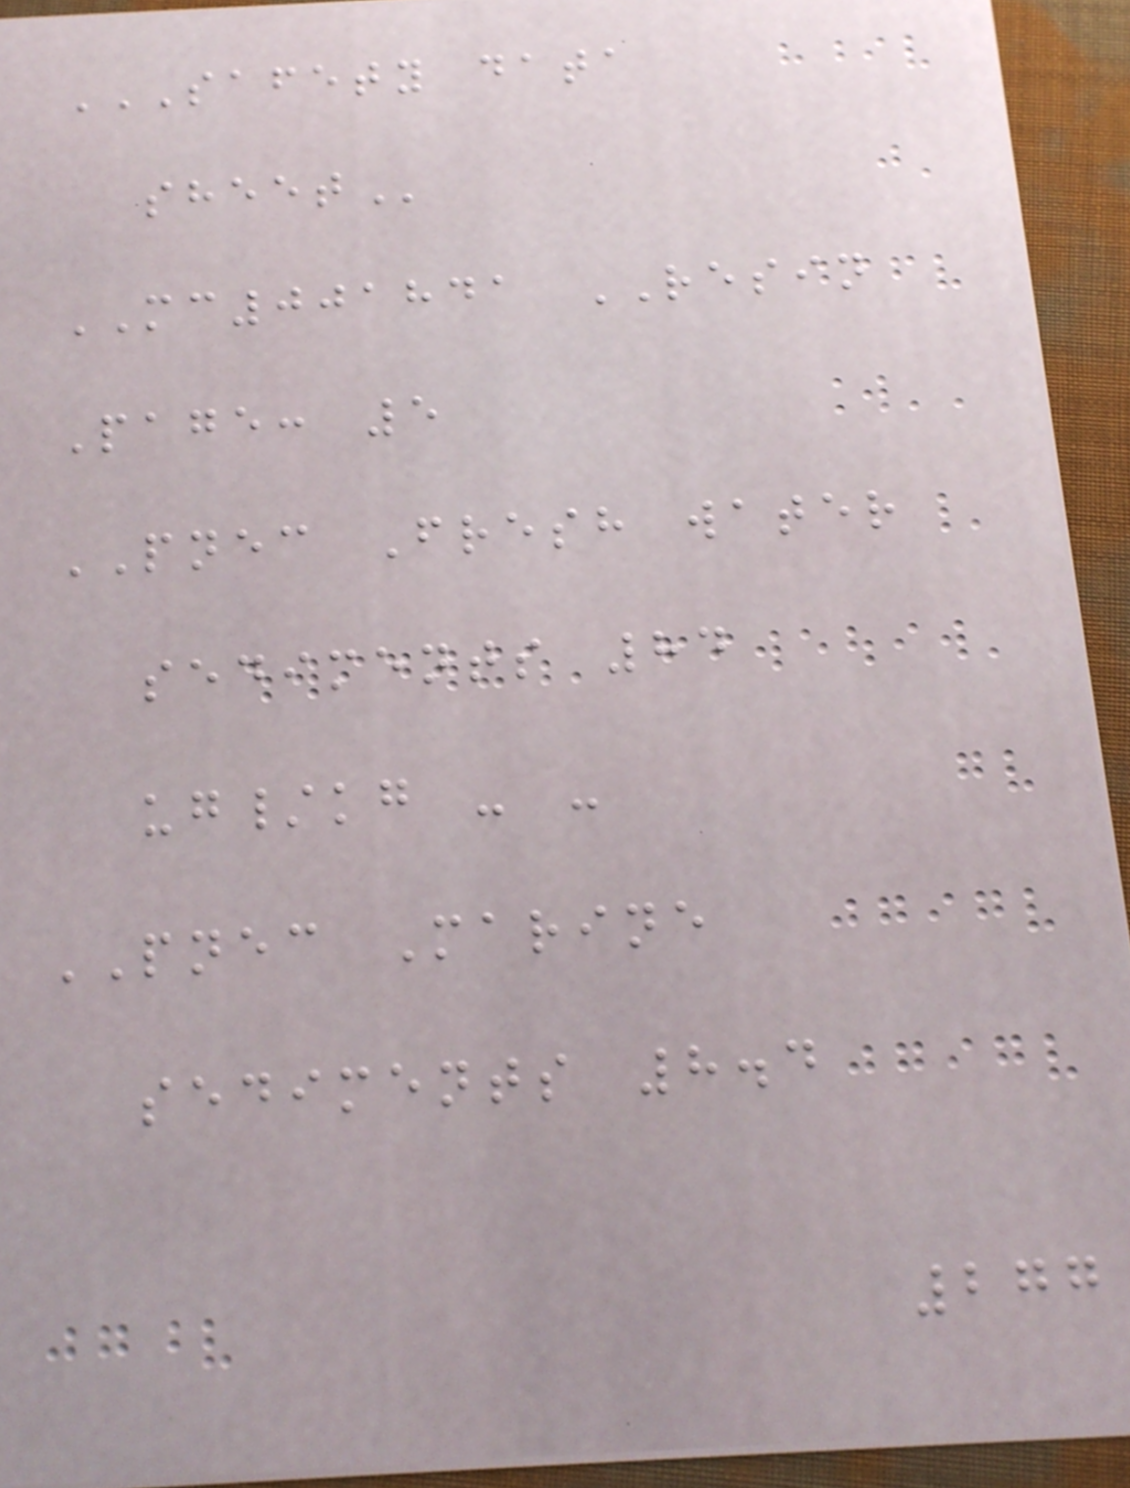SAFETY DATA
SHEET
MC001841 RESIN
Page: 5
PNEC Fresh water
sediments 84
ug/kg - -
PNEC Marine
sediments 8.4
277
